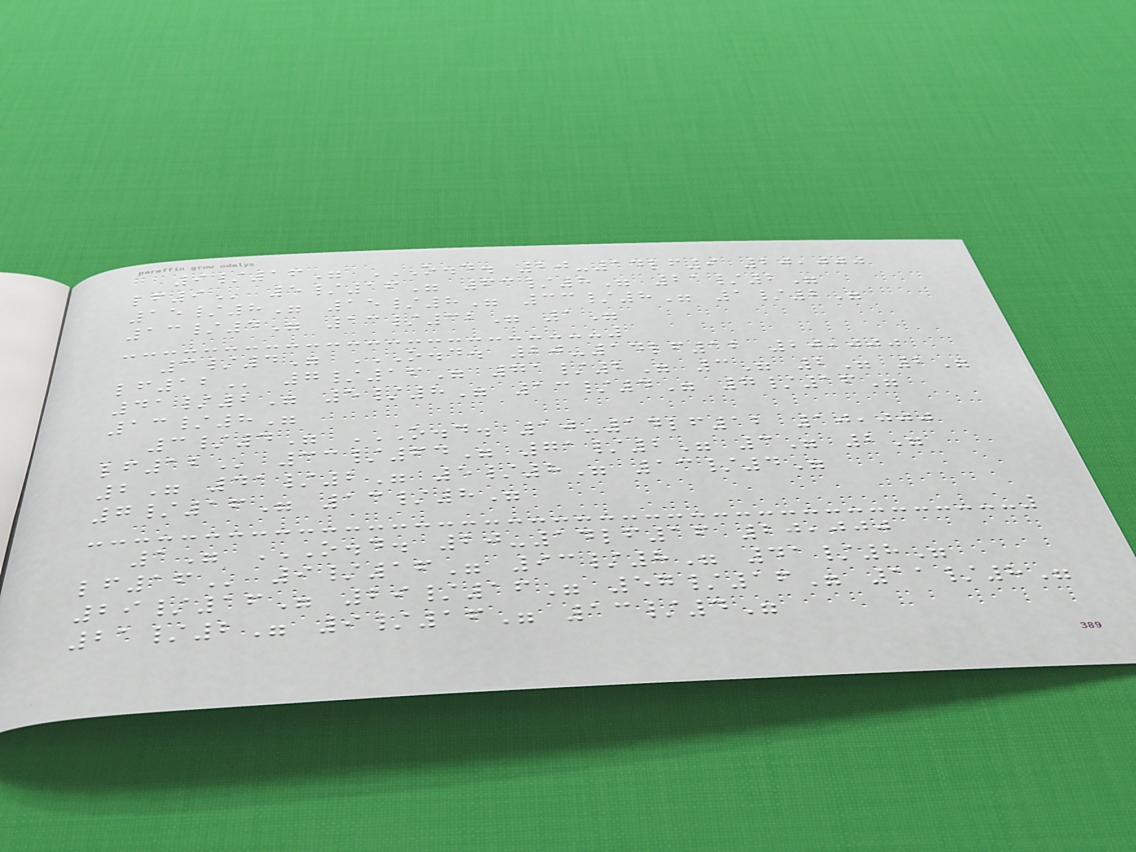9/16" O.D. 20-14LF9 20,000
LF9 5/16" 63/8" 21/2"
15/8" 15/8" 33/8" 1/2"
13/4" 13/32" 1"
3/4" O.D. 20-14LF12 20,000
LF12 7/16" 71/2" 3" 2" 2"
41/2" 5/8" 13/4" 7/16"
13/8"
3/4" O.D. 10-14LF12 10,000
LF12 33/64" 71/2" 3" 2"
2" 41/2" 5/8" 13/4"
7/16" 13/8"
1" O.D. 20-14LF16 20,000
LF16 9/16" 93/8" 41/8"
29/16" 29/16" 57/16" 11/8"
21/2" 9/16" 13/4"
